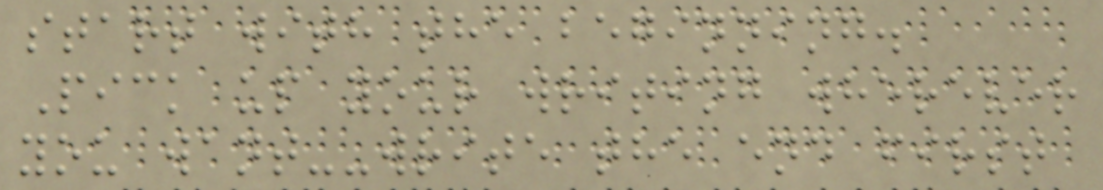start with the beginning.
Pick up your writing wherever
you want--write the end first
